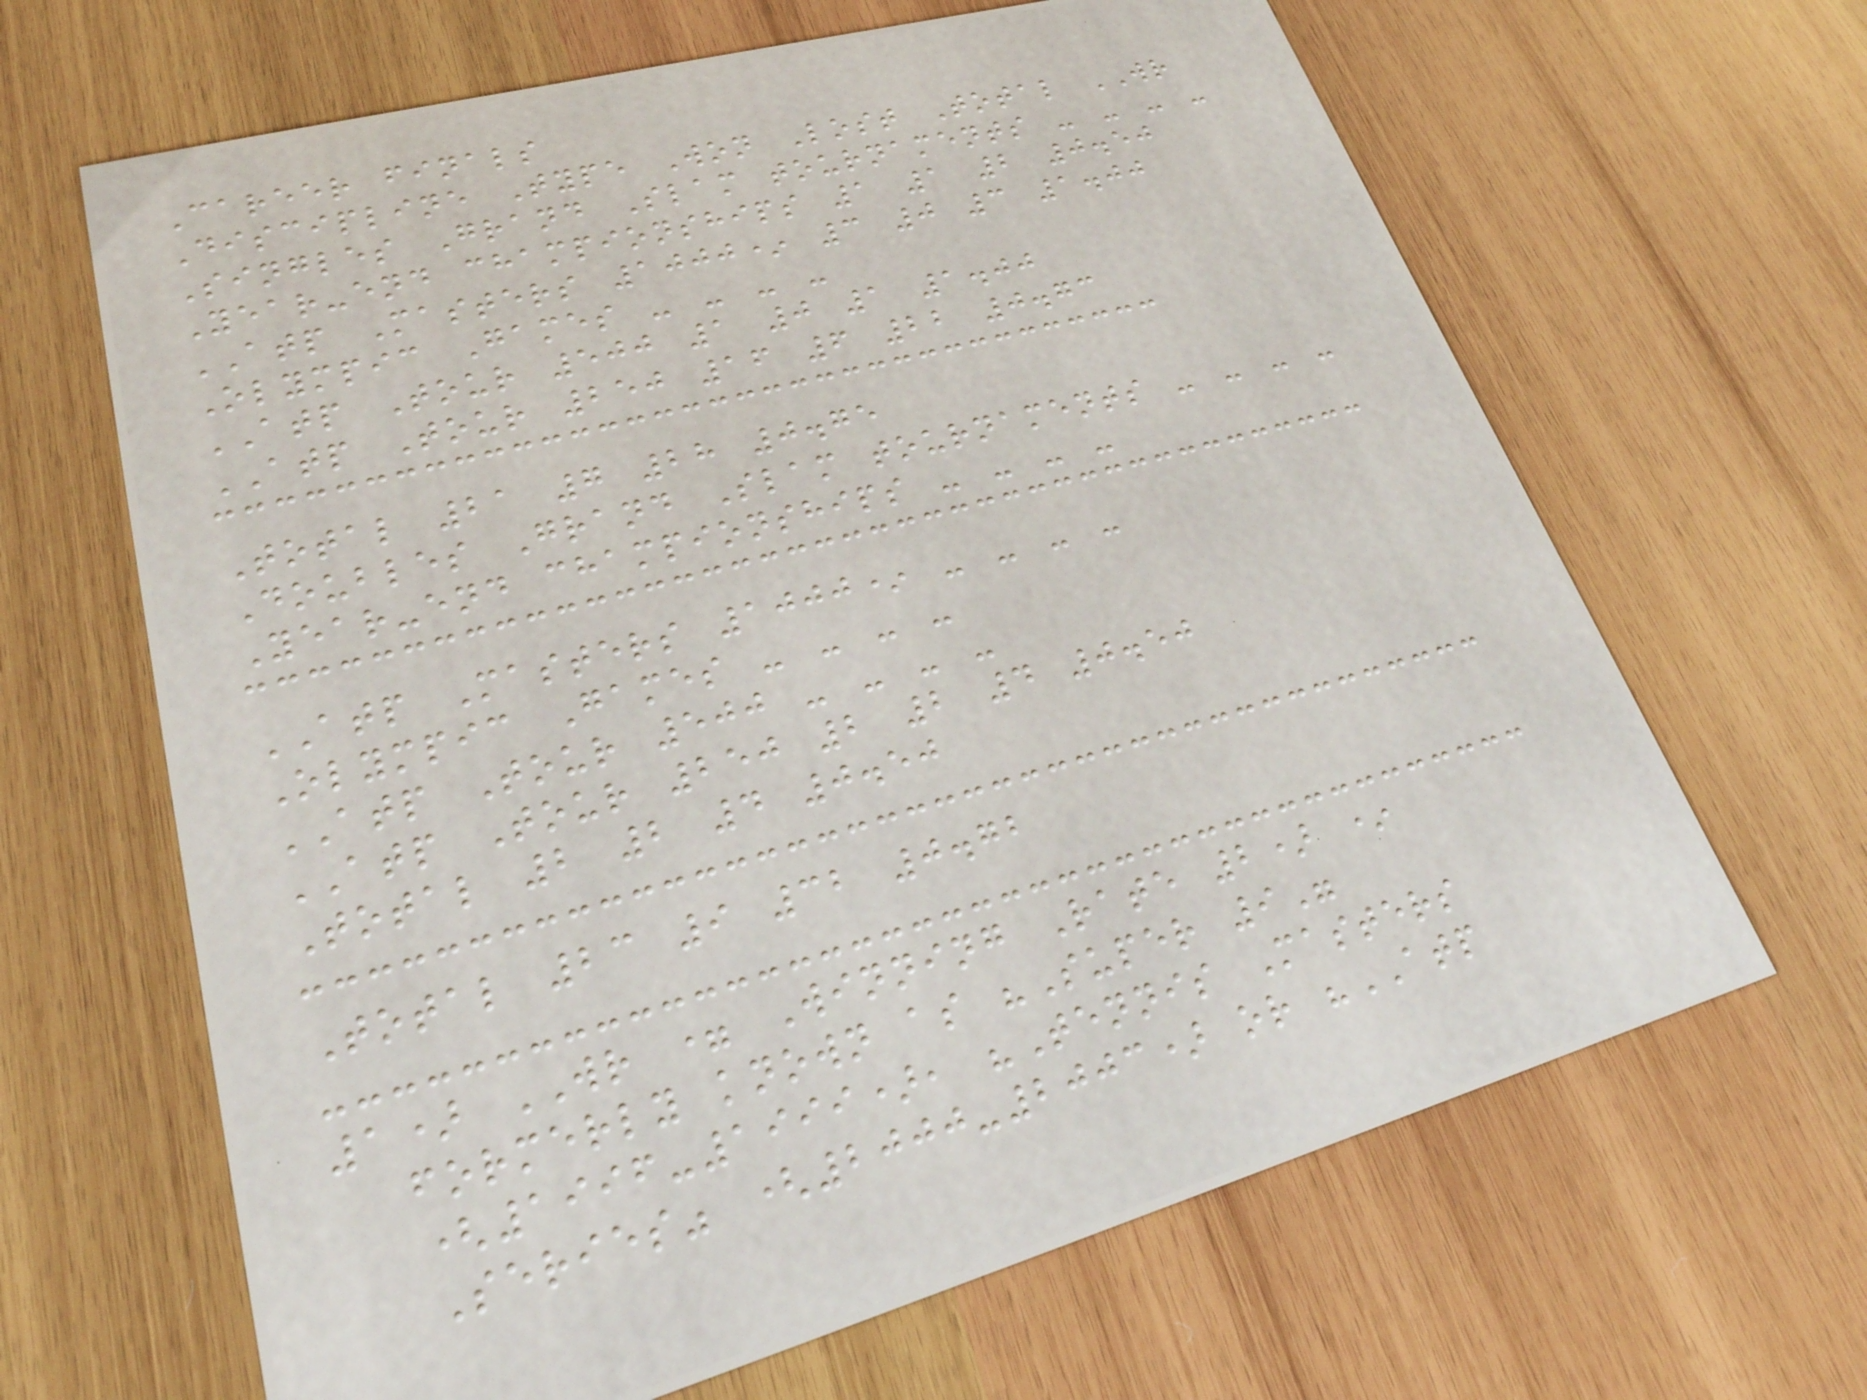Career finals
Discipline Type Won Lost Total WR
Singles Grand Slam tournaments - - - -
Year-end championships 1 1 2 0.50
ATP Masters 1000* 3 0 3 1.00
Olympic Games - - - -
ATP Tour 500 1 0 1 1.00
ATP Tour 250 16 6 22 0.73
Total 21 7 28 0.75
Doubles Grand Slam tournaments - - - -
Year-end championships - - - -
ATP Masters 1000* - - - -
Olympic Games - - - -
ATP Tour 500 - - - -
ATP Tour 250 2 2 4 0.50
Total 2 2 4 0.50
Total 23 9 32 0.72
1) WR = Winning Rate 2) *
formerly known as "Super 9"
(1996-1999), "Tennis Masters
Series" (2000-2003) or "ATP
